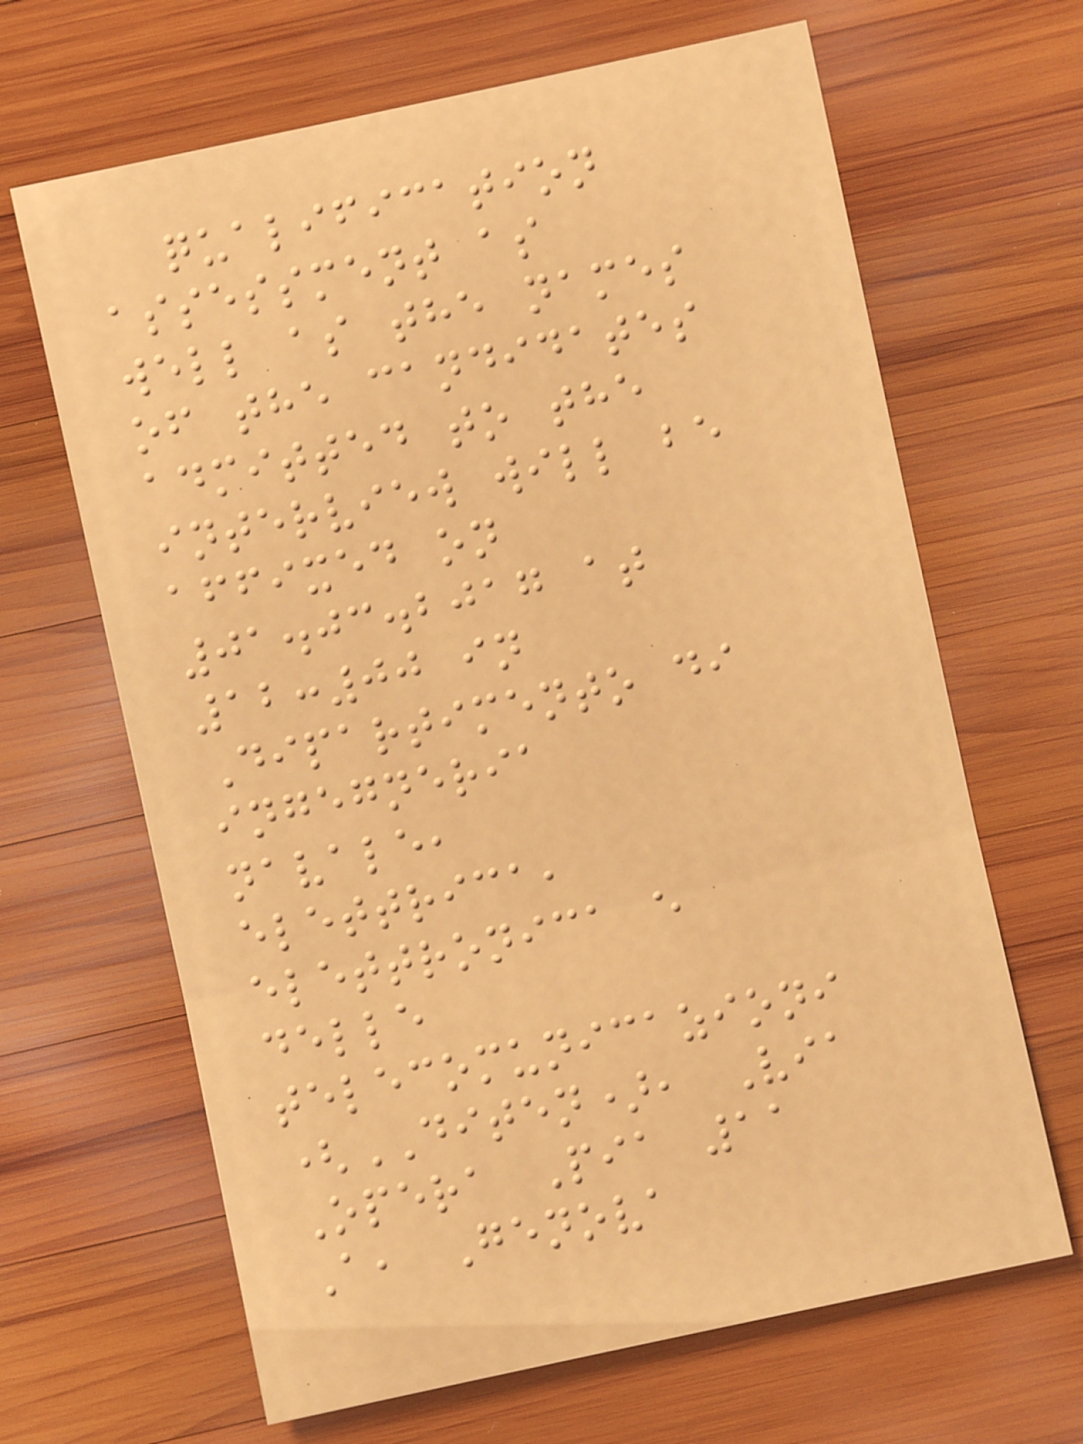qualification
assessment as
well as the names
of the candidates
admitted to the
interview will be
affixed on
01.03.2017 at
12:00 in
Dipartimento di
ingegneria
navale,
elettrica,
elettronica e
delle
telecomunicazioni
(DITEN), Via
Opera Pia 11
A, Genova
